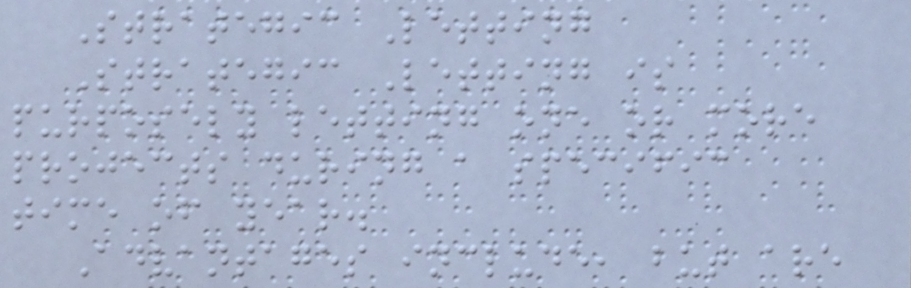Strategic Letting
Strategic Letting is
purposely letting one or more
projects during a specific
time of year.
Advantages include, but are
